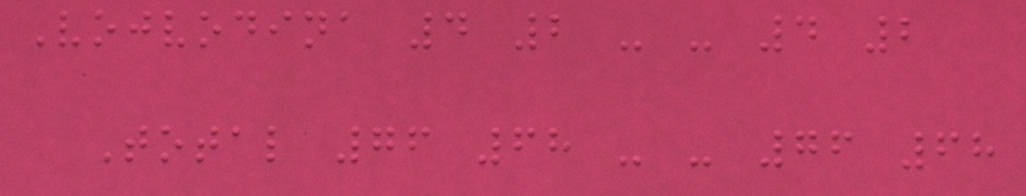Vojvodina 4 2 - - 4 2
Total 76 68 - - 76 68
